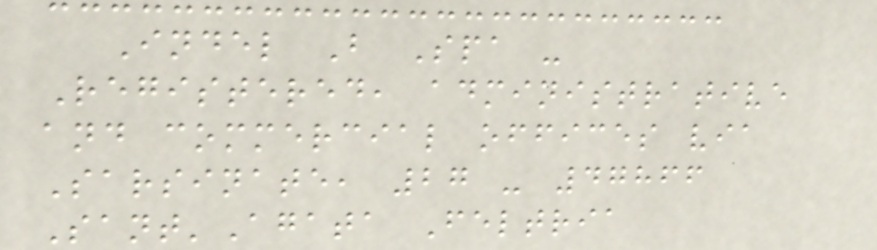Indel B Spa -
Registered, administrative
and commercial offices via
Sarsinate, 27 - 47866
Sant'Agata Feltria
